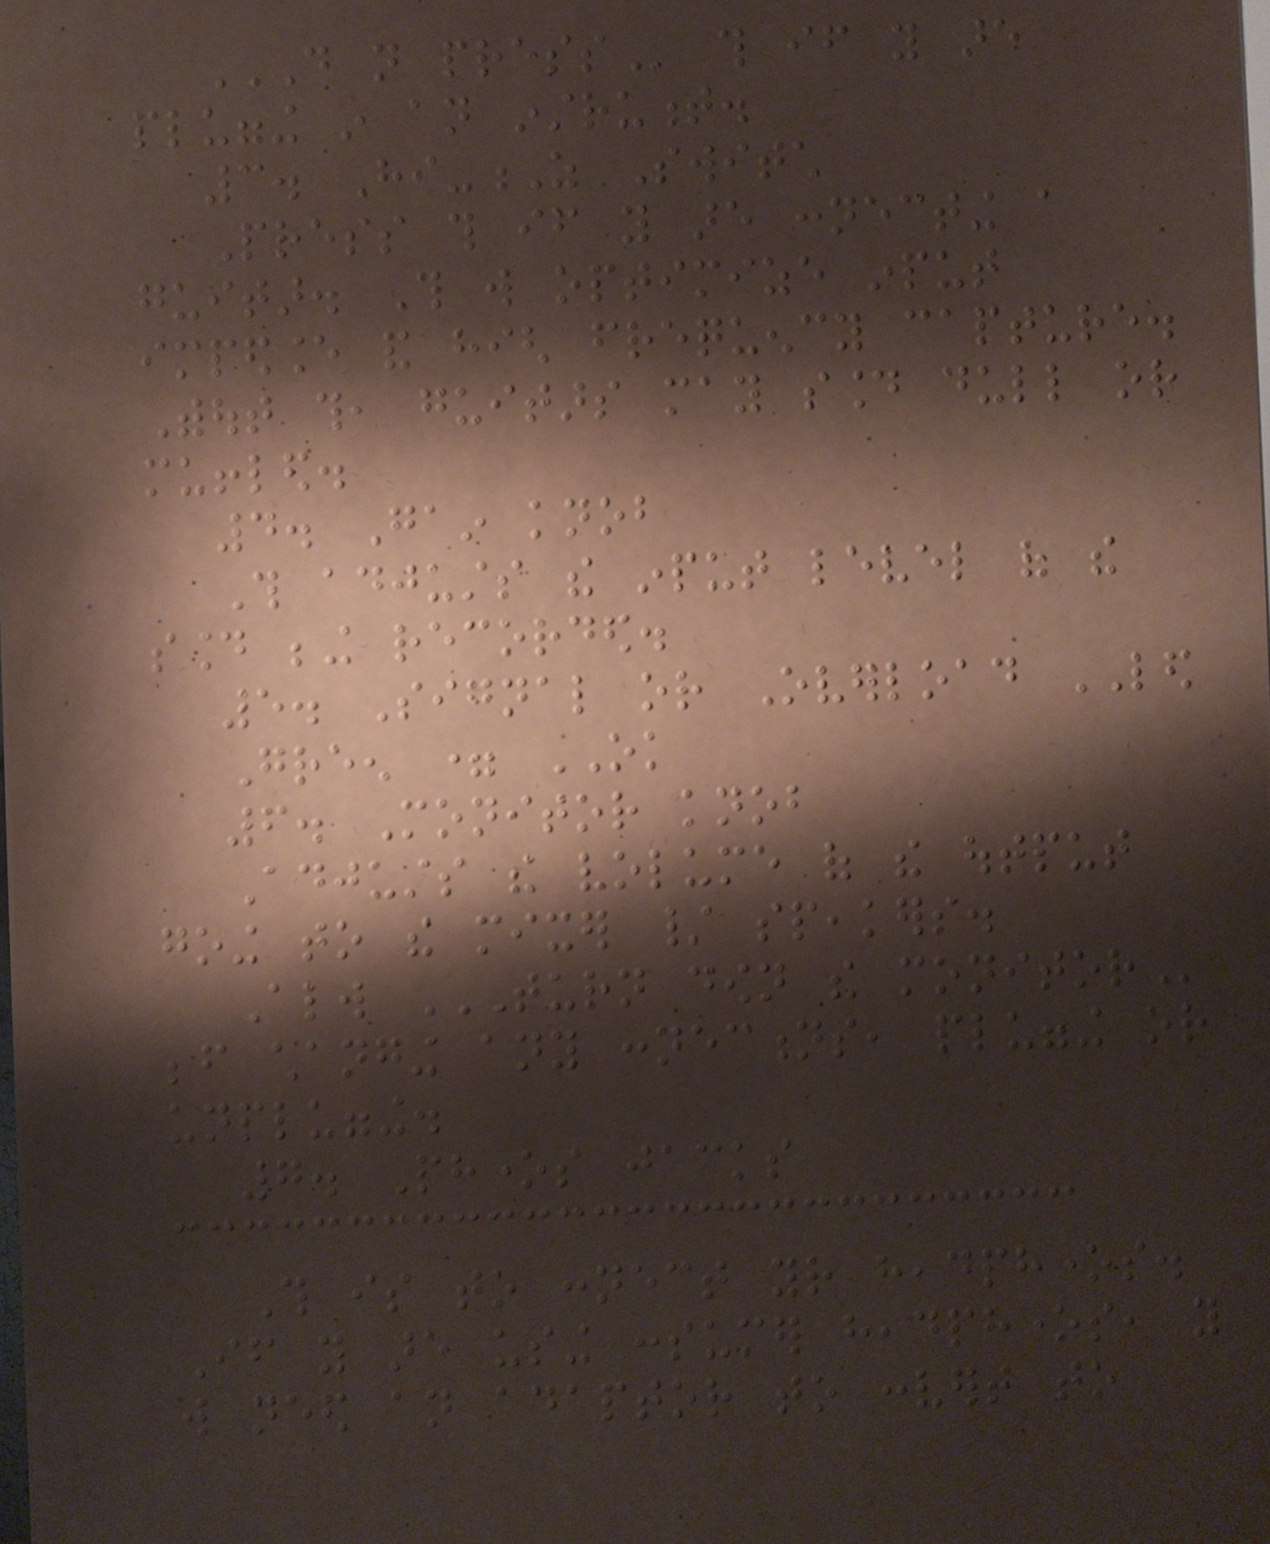DO NOT PRESS this if you are
plugging in an instrument.
3. Hi-Z Switch
Press this if you are connecting a
guitar. This will optimize input
impedance and high frequency capture.
Without this, guitars may sound dull or
muffled.
4. Gain knob
This adjusts the input level of the
sound being recorded.
5. Signal or Overload LED
Green = OK
6. Monitor knob
Adjusts the volume of the output
going to the mixer / speakers.
Always TURN DOWN THE MONITOR
before changing any connections, plugging or
unplugging.
7. Phones jacks
This is to connect your headphones.
If you are using consumer headphones, you
will need an adaptor to convert to
